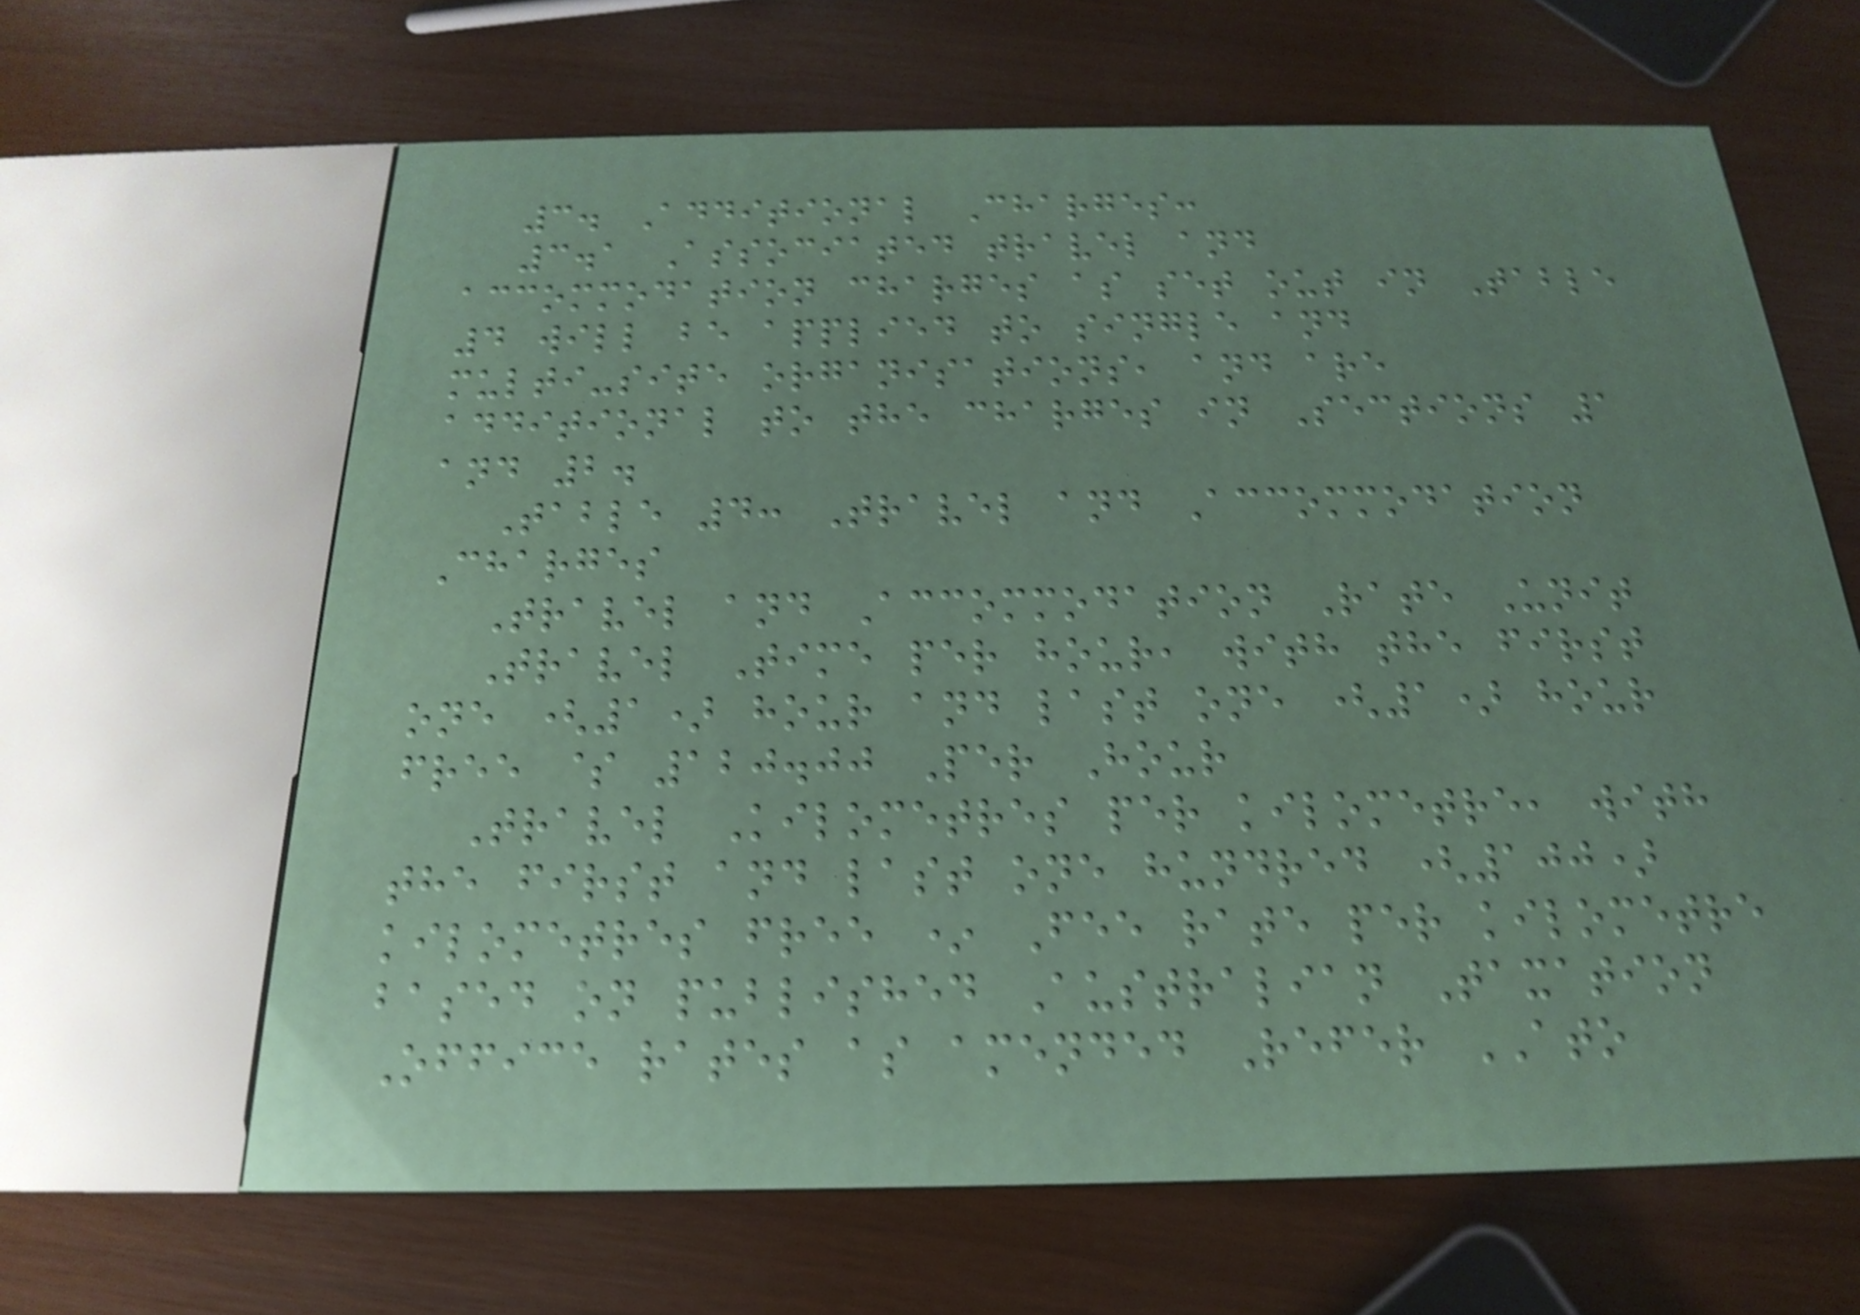3. Additional Charges:
3.1 Associated travel and
accommodation charges as set out in Table
4 will be applied to single and
multi-site organisations, and are
additional to the charges in Sections 1
and 2.
Table 4: Travel and Accommodation
Charges
Travel and Accommodation Rate Unit
Travel Time per hour, with the first
one (1) hour and last one (1) hour
free $ 120.00 Per Hour
Travel Kilometres per kilometre, with
the first and last one hundred (100)
kilometres free * Fee rate per kilometre
based on published Australian Taxation
Office rates as amended Refer ATO
